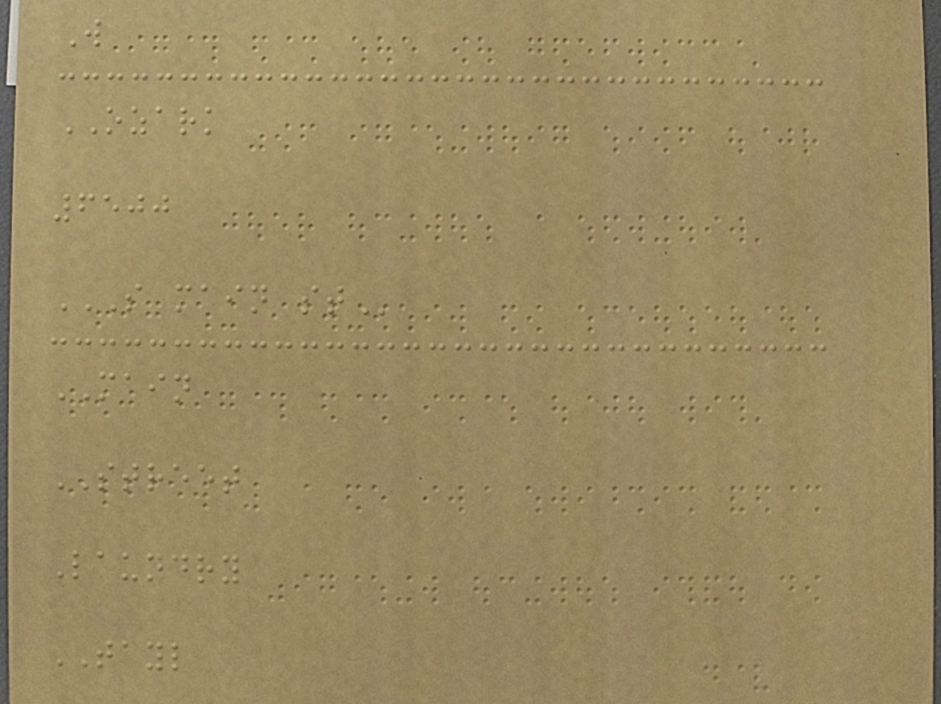W
OZARK
6500
S MAIN ST
MAIN
STREET
Laundry
TAYL
